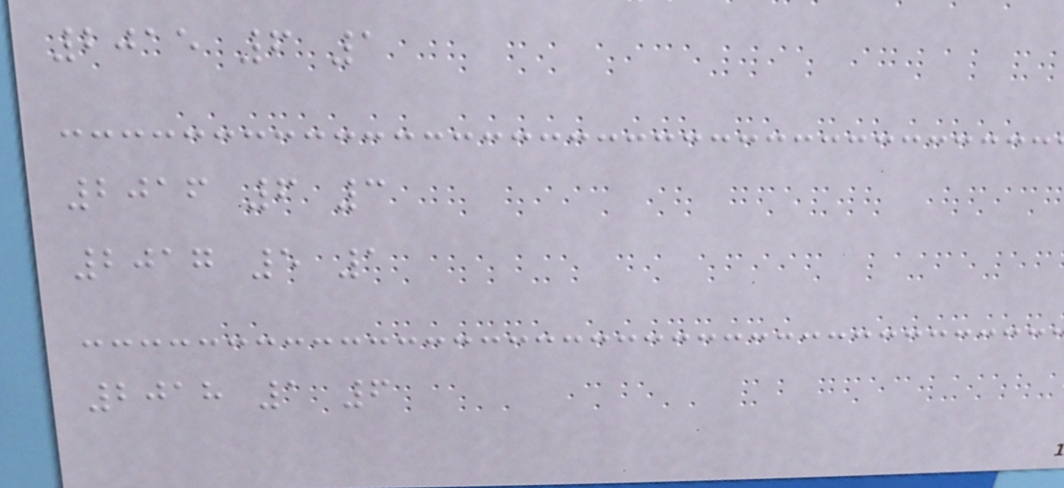2015 6 1
2016 6 3
2017 5 1
2018 1 6
